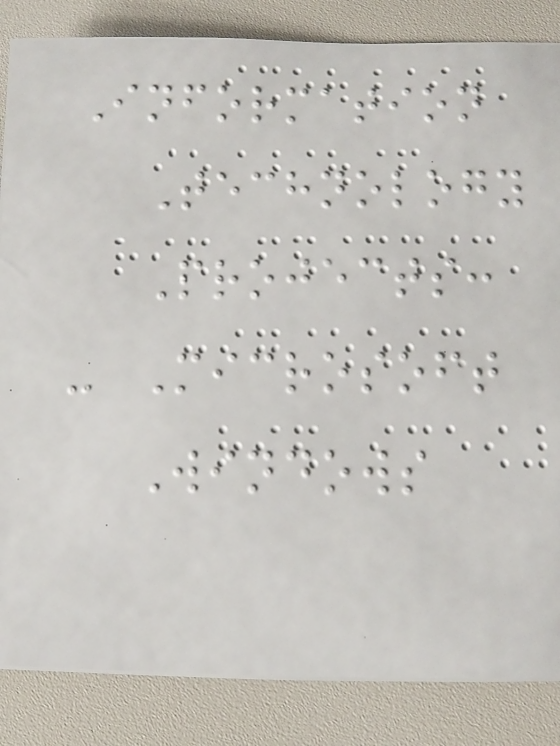Information
Technology
Projects:
- Microsoft
Windows
